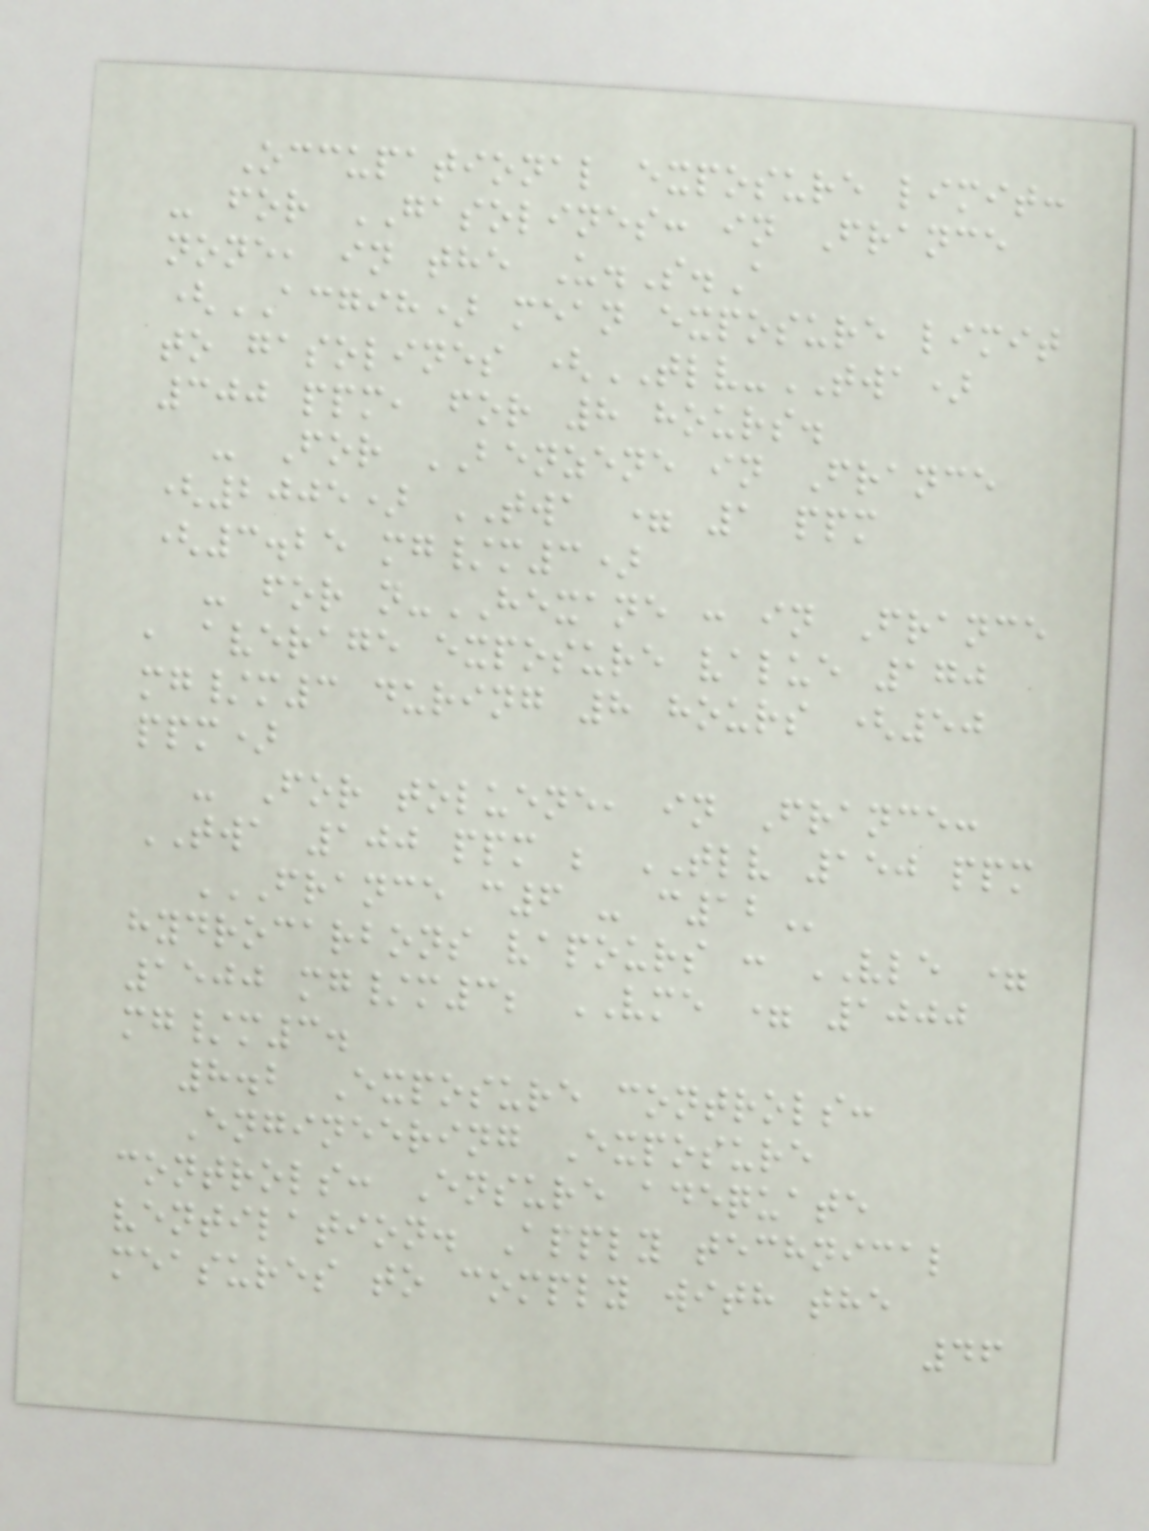Occupational exposure limit:
- for GASOLINES: in France
none, in the U.S.A
(ACGIH) mean exposure limit
to gasolines (TLV-TWA)
300 ppm, for 8 hours.
- For BENZENE in France
(2005) TWA = 1 ppm
(3.25 mg/m3)
- for n-HEXANE : in France
, average exposure value 170
mg/m3 during 8 hours (50
ppm)
- For toluene, in France:
TWA 100 ppm ; TLV 150 ppm
FRANCE C6 - C12
hydrocarbons vapours : VLE =
1500 mg/m3; VME = 1000
mg/m3.
8.2 Exposure controls:
Engineering Exposure
controls: Ensure adequate
ventilation. Apply technical
measures to comply with the
46
